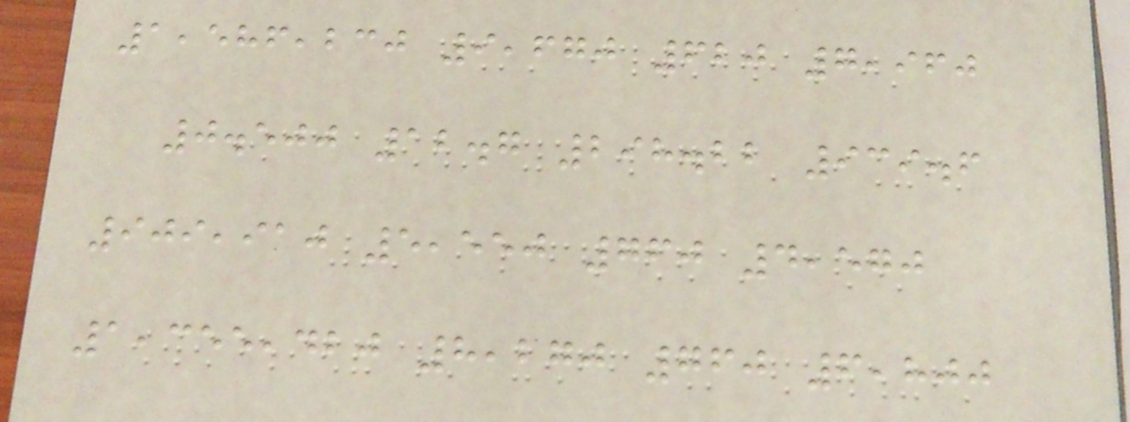1,586,230 9,670 620 7,960
0.500 12.7 298.22 939.6
909,910 5,550 760 4,570
1,355,420 8,270 760 6,800
